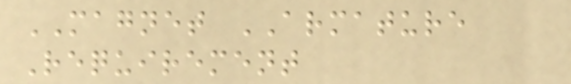MAGNET ARMATURE
Requirement
